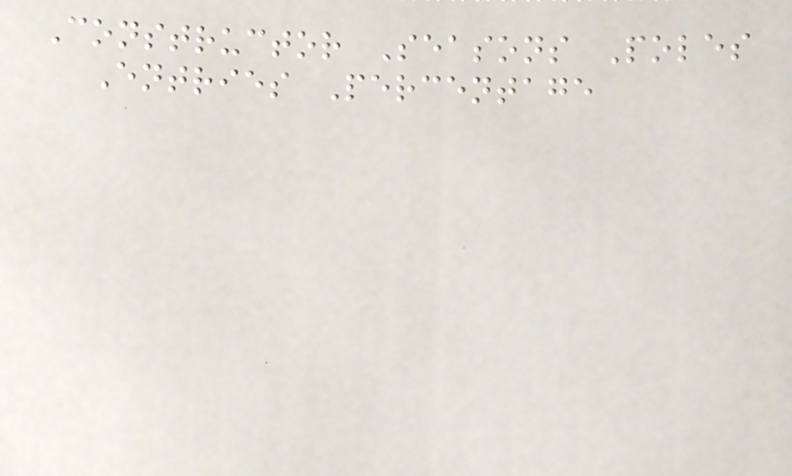Constructor Seasons Poles
Entries Percentage
